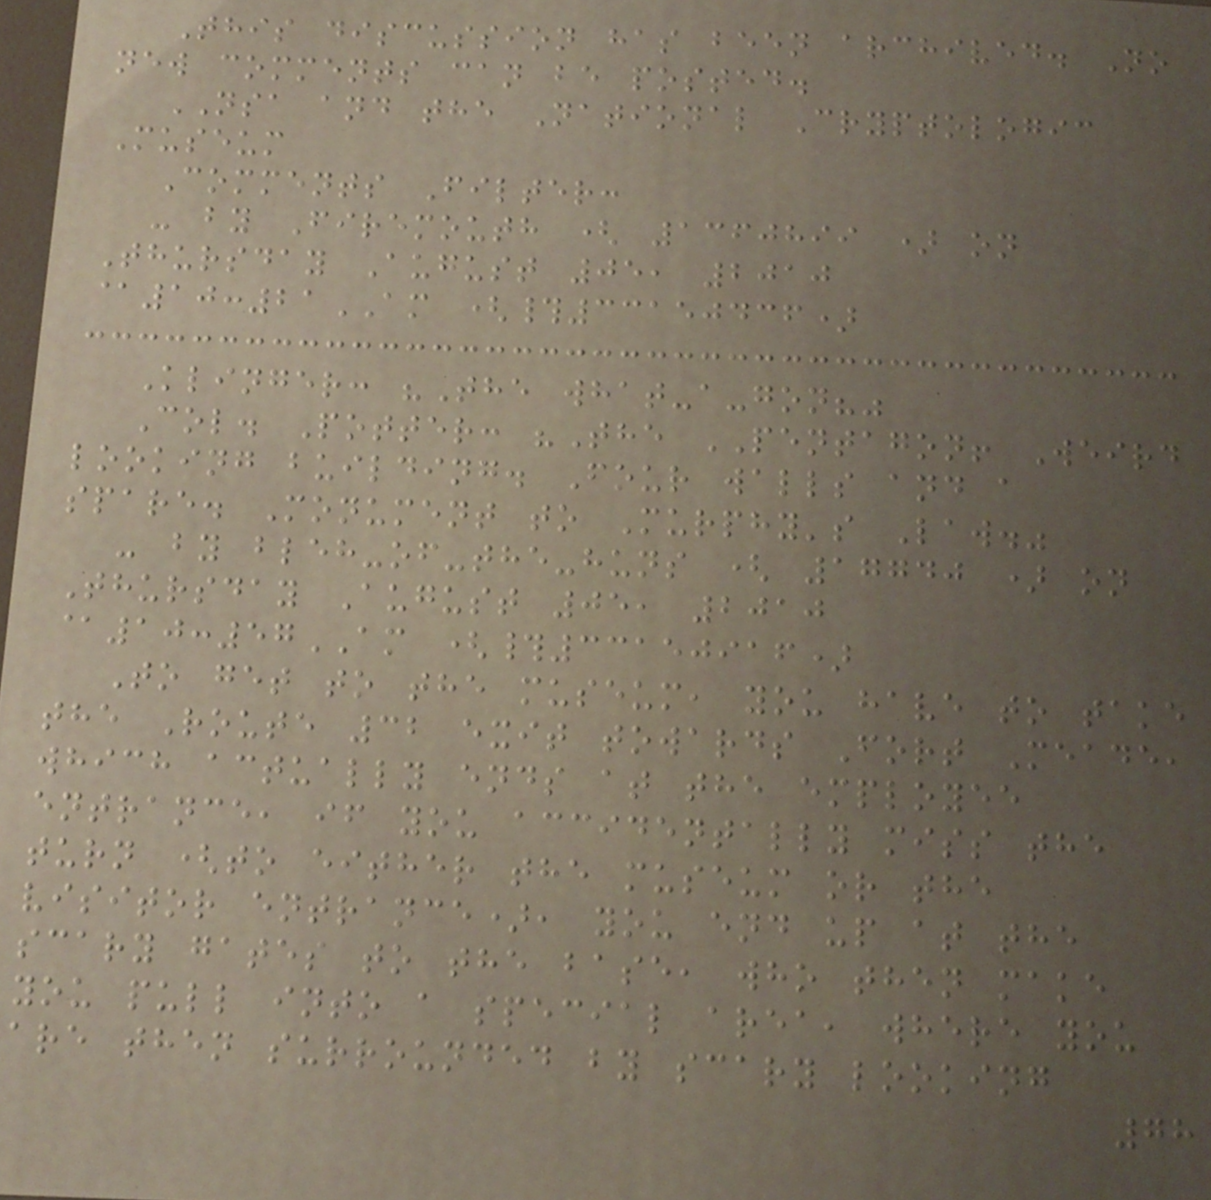This discussion has been archived. No
new comments can be posted.
NSA and the National Cryptologic
Museum
Comments Filter:
- by Firemouth ( 1360899 ) on
Thursday August 05, 2010
@10:21AM (#33150436)
Klinger: "The what-a-gon?"
Col. Potter: "The PENTAGON! Weird
looking building. Four walls and a
spare. Monument to Murphy's Law."
- by bleh-of-the-huns ( 17740 ) on
Thursday August 05, 2010
@10:57AM (#33150916)
To get to the museum, you have to take
the Route 32 exit towards Fort Meade,
which actually ends at the employee
entrance, if you accidentally miss the
turn (to either the museum or the
visitor entrance), you end up at the
scary gates to the base, who then make
you pull into a special area, where you
are then surrounded by scary looking
78
